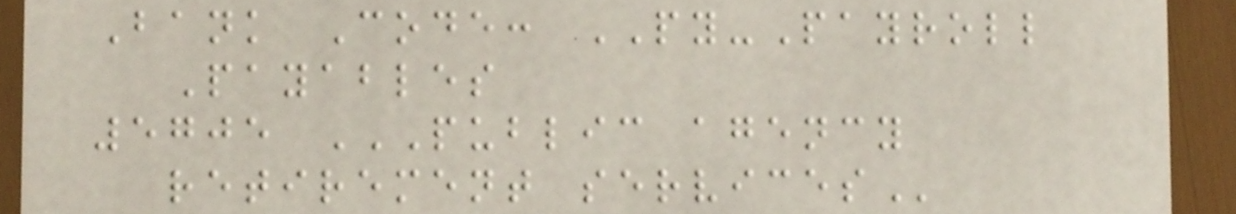Bank Code: PY-Payroll
Payables
5705 PUBLIC AGENCY
RETIREMENT SERVICES
